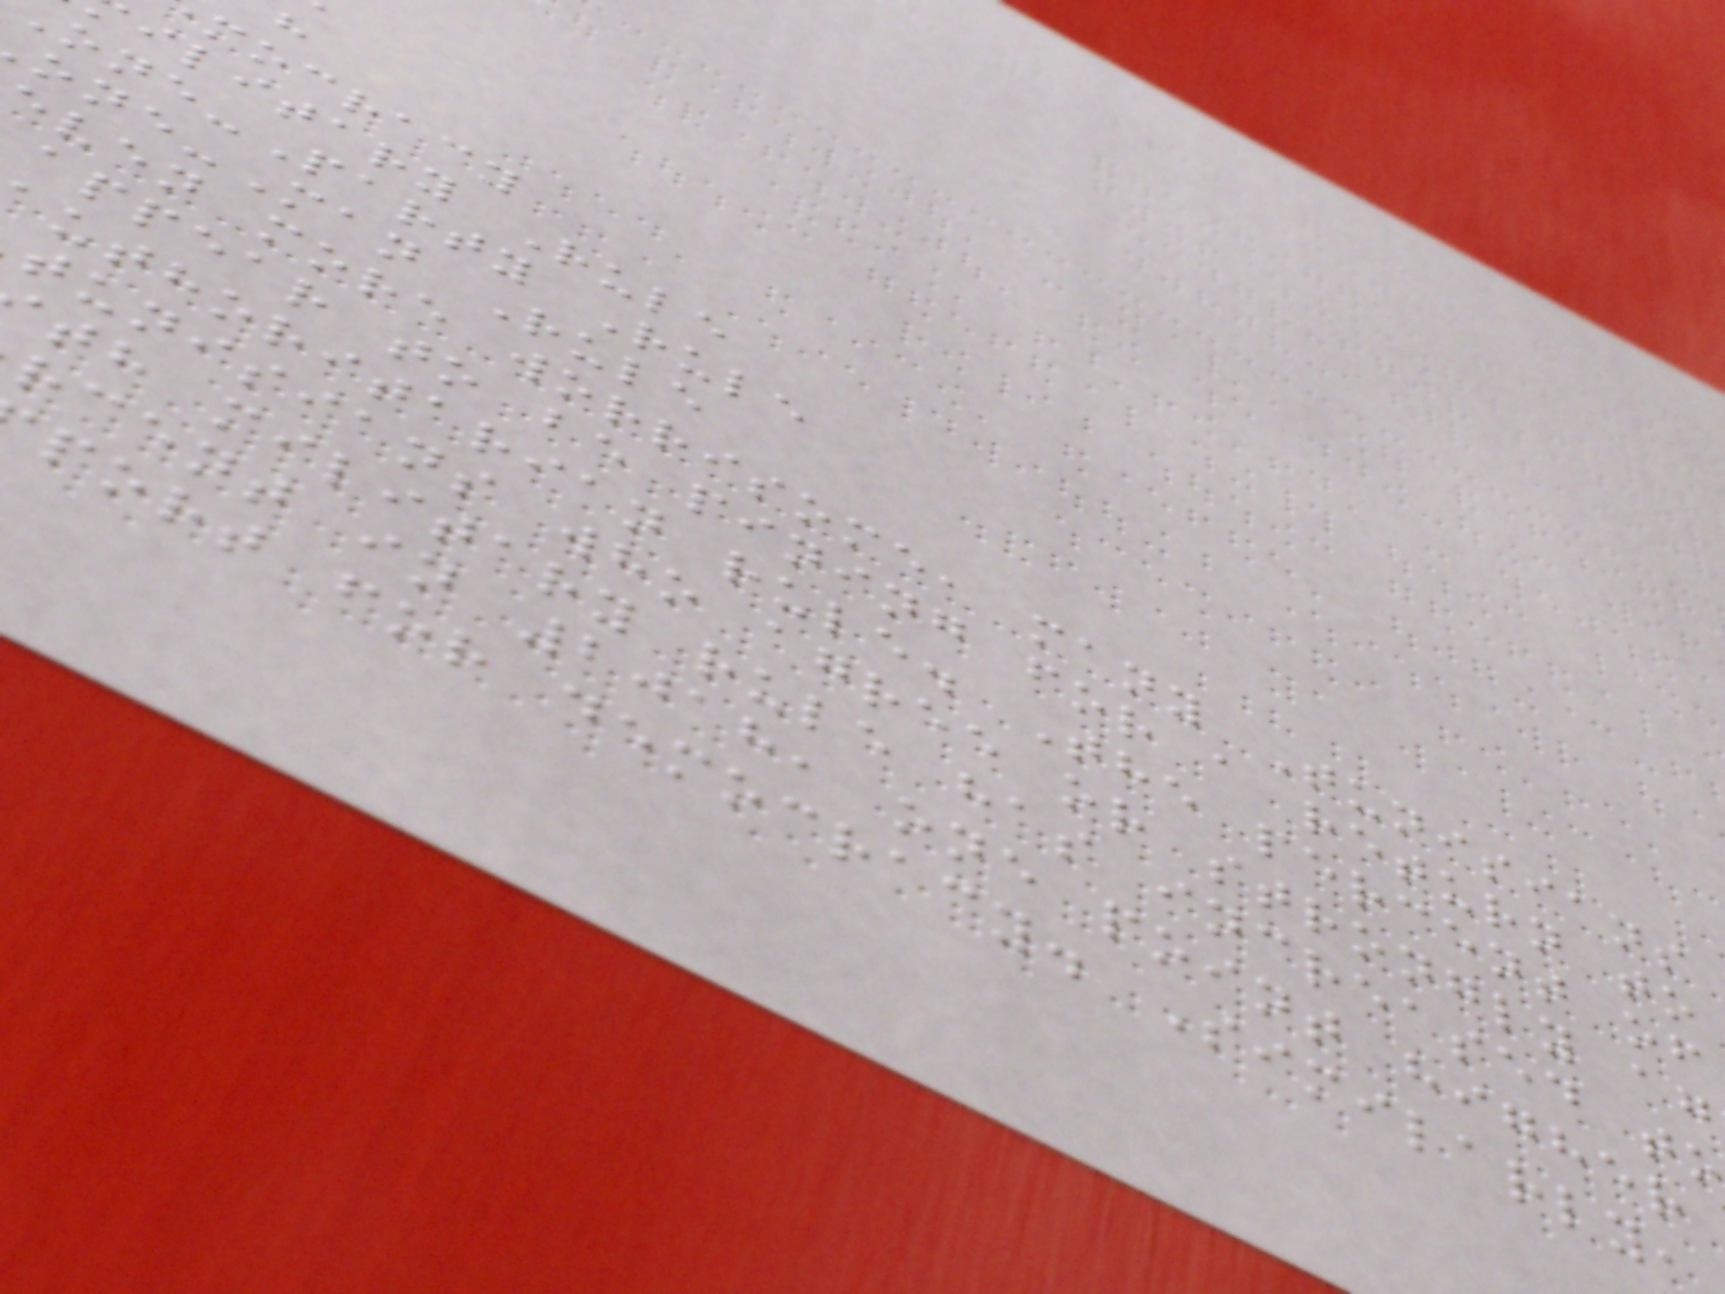mocracy
ilitary Rule
ne-Party Rule
ne-Man Rule
even more worrisome, many Tunisians
appear to be pining for a return to
uthoritarian rule. The percent of
tunisians who agree or strongly ag
th military rule has increased to
rcent in 2018, one point higher
port for democracy. Similarly,
